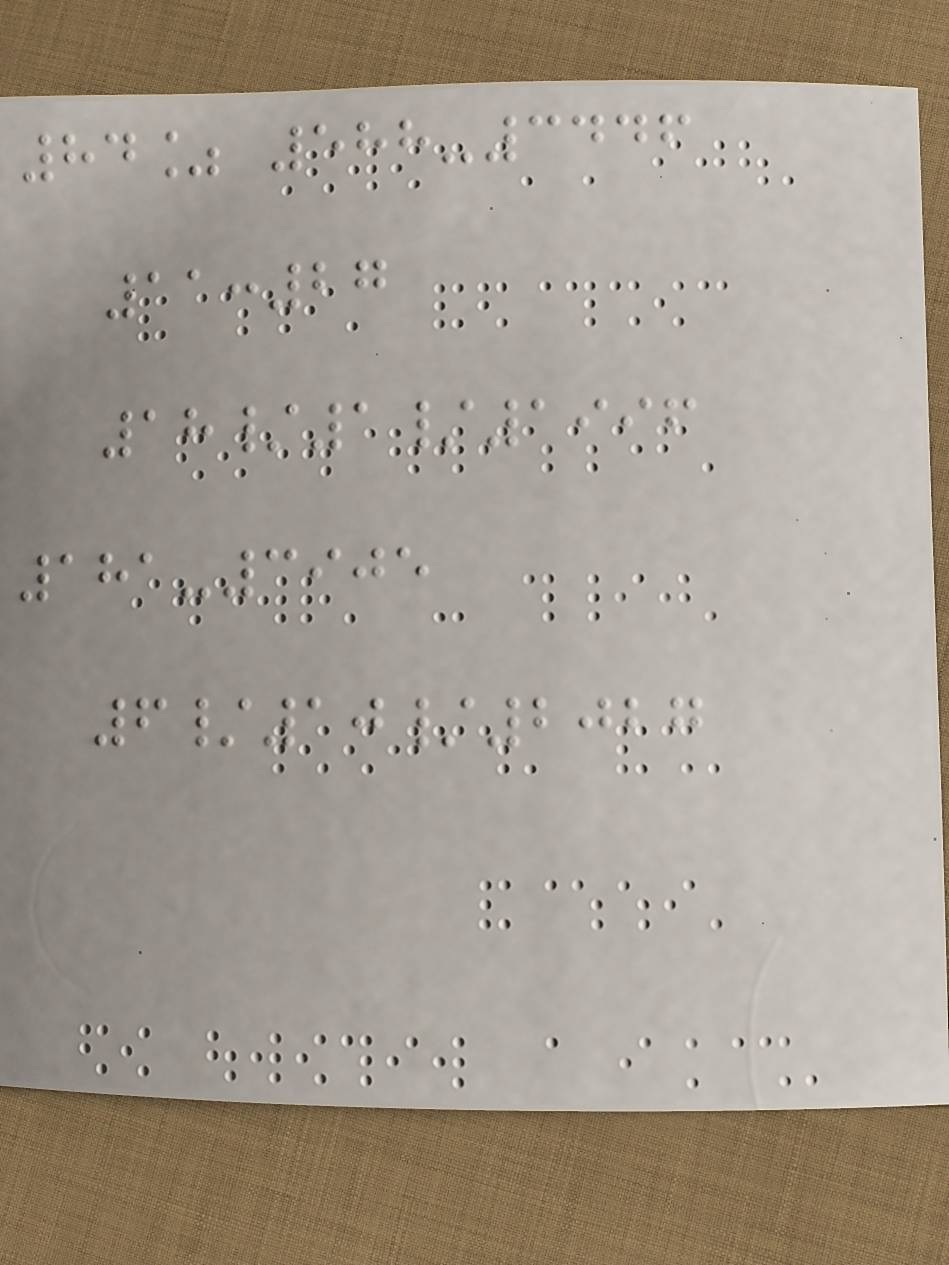84% 588-3446
11:27
18/1/1996
181-3905
6/10/2027
